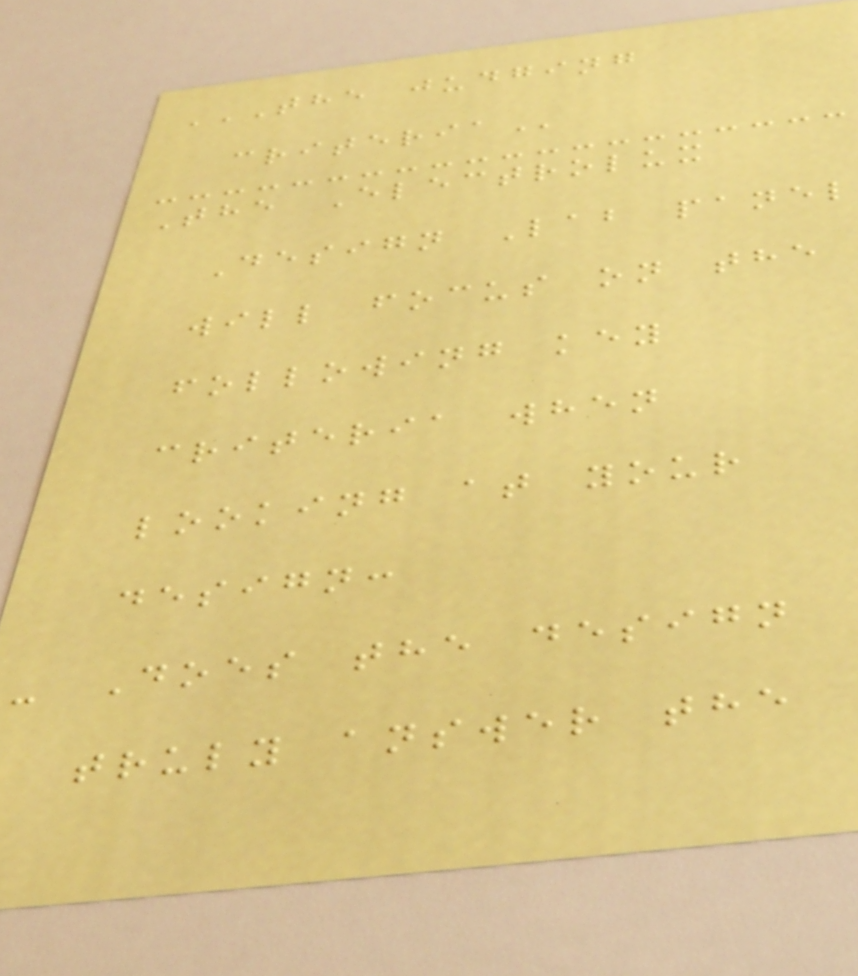THE JUDGING
CRITERIA
The Electrolux
Design Lab panel
will focus on the
following key
criteria when
looking at your
design:
- Does the design
truly answer the
